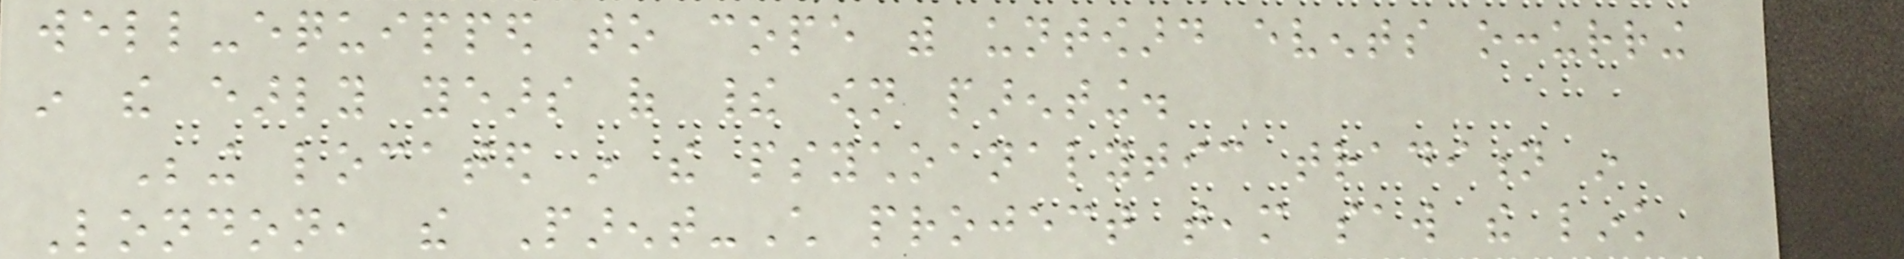well-equipped to cope with untoward events occurring
in the early years of their own parenting.
Being located in the psychoanalytic tradition in
London, the Parent-Child project team saw the link
